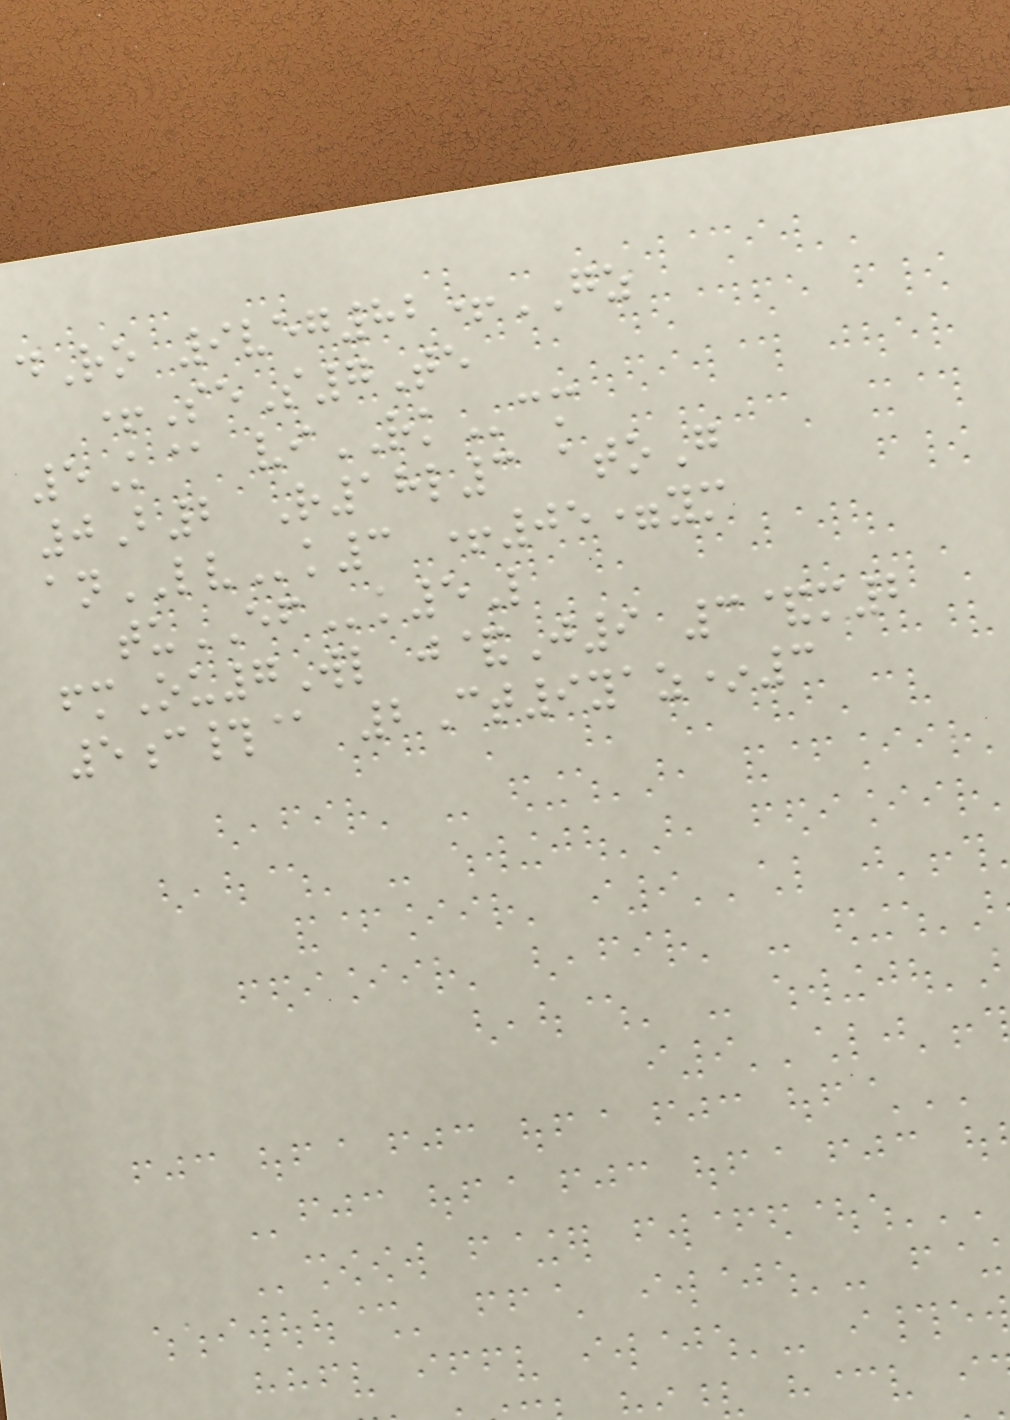dRo 9veg82+GZ
+SeS7Te
5K@ viRKcm
0B2 R18l3 atoG
anLVk3 +05=ym
tuEFk5L
fmOu7Wl j&J9 3&m2
5c#@ 2Ct9yaz*3
